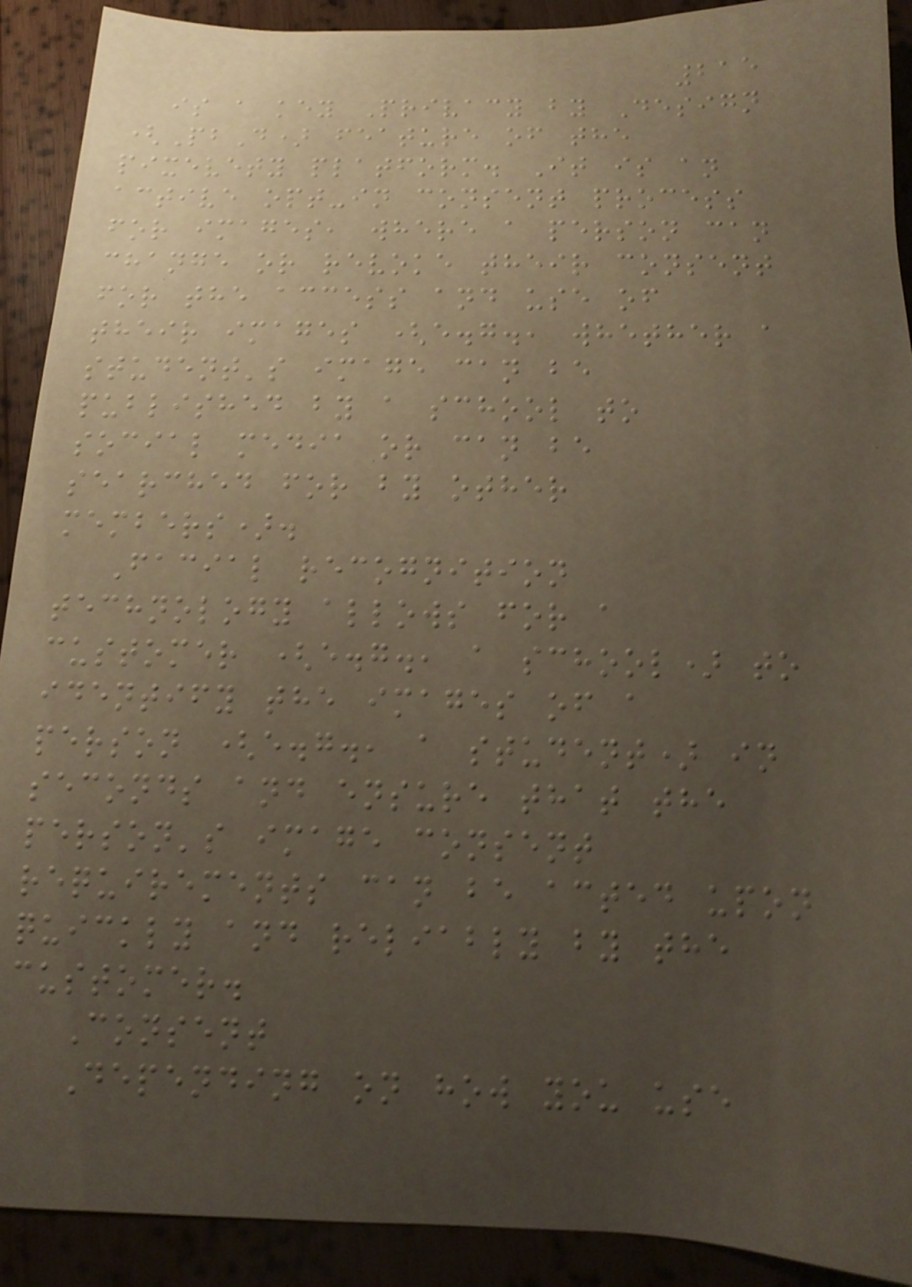215
is a key Privacy by Design
(PbD) feature of the
pixevety platform. It is an
active opt-in consent process
for images, where a person can
change or revoke their consent
for the access and use of
their images (e.g., whether a
student's image can be
published by a school to
social media or can be
searched for by other
members).
Facial recognition
technology allows for a
customer (e.g., a school) to
identify the images of a
person (e.g., a student) in
seconds and ensure that the
person's image consent
requirements can be acted upon
quickly and reliably by the
customer.
Consent
Depending on how you use
